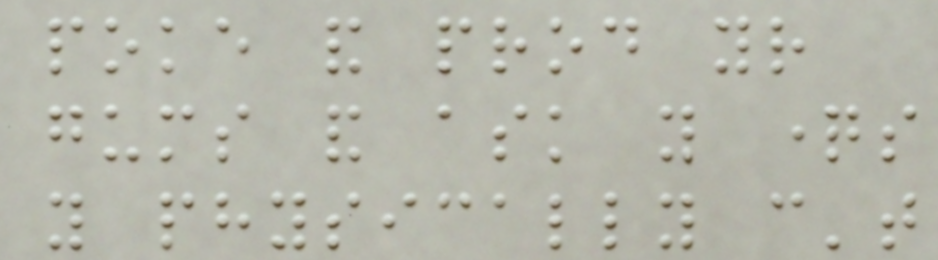poke and prod your
gums and ask you questions
you physically can't
